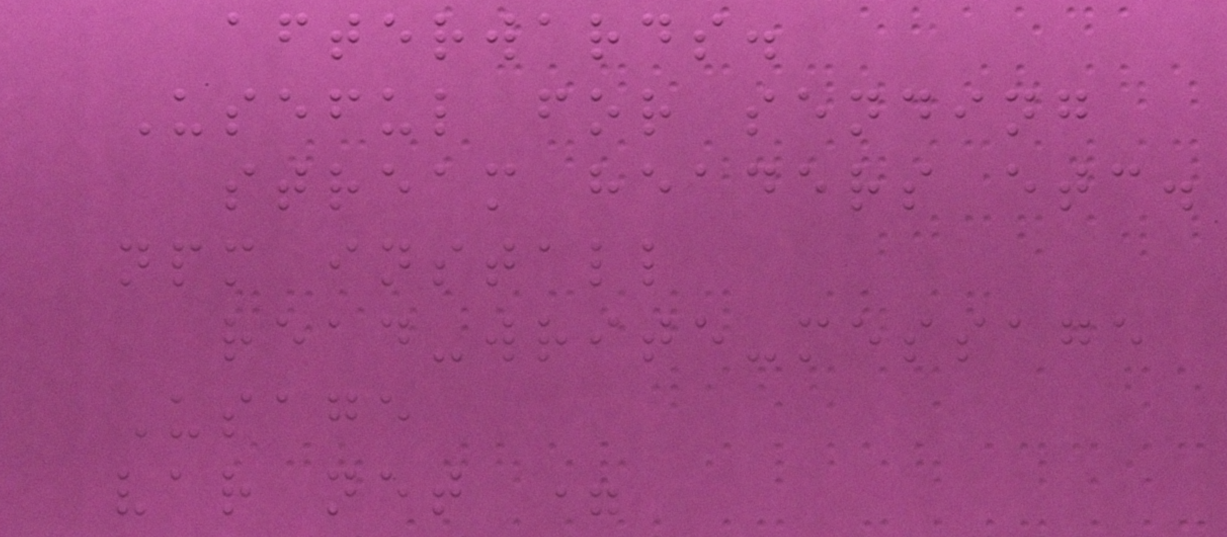afterwards.
Useful for sending
stream headers etc.
npm install
read-write-message
Usage
var net =
